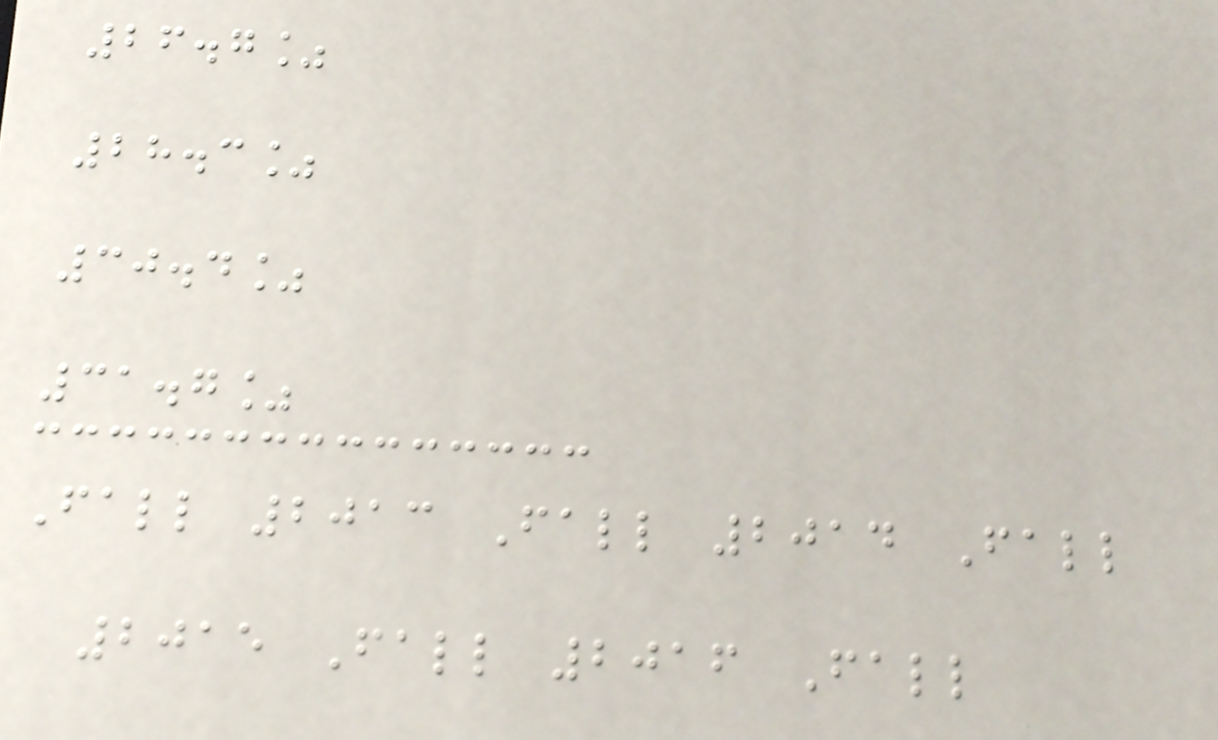26.7%
28.3%
30.4%
31.7%
Fall 2013 Fall 2014 Fall
2015 Fall 2016 Fall
